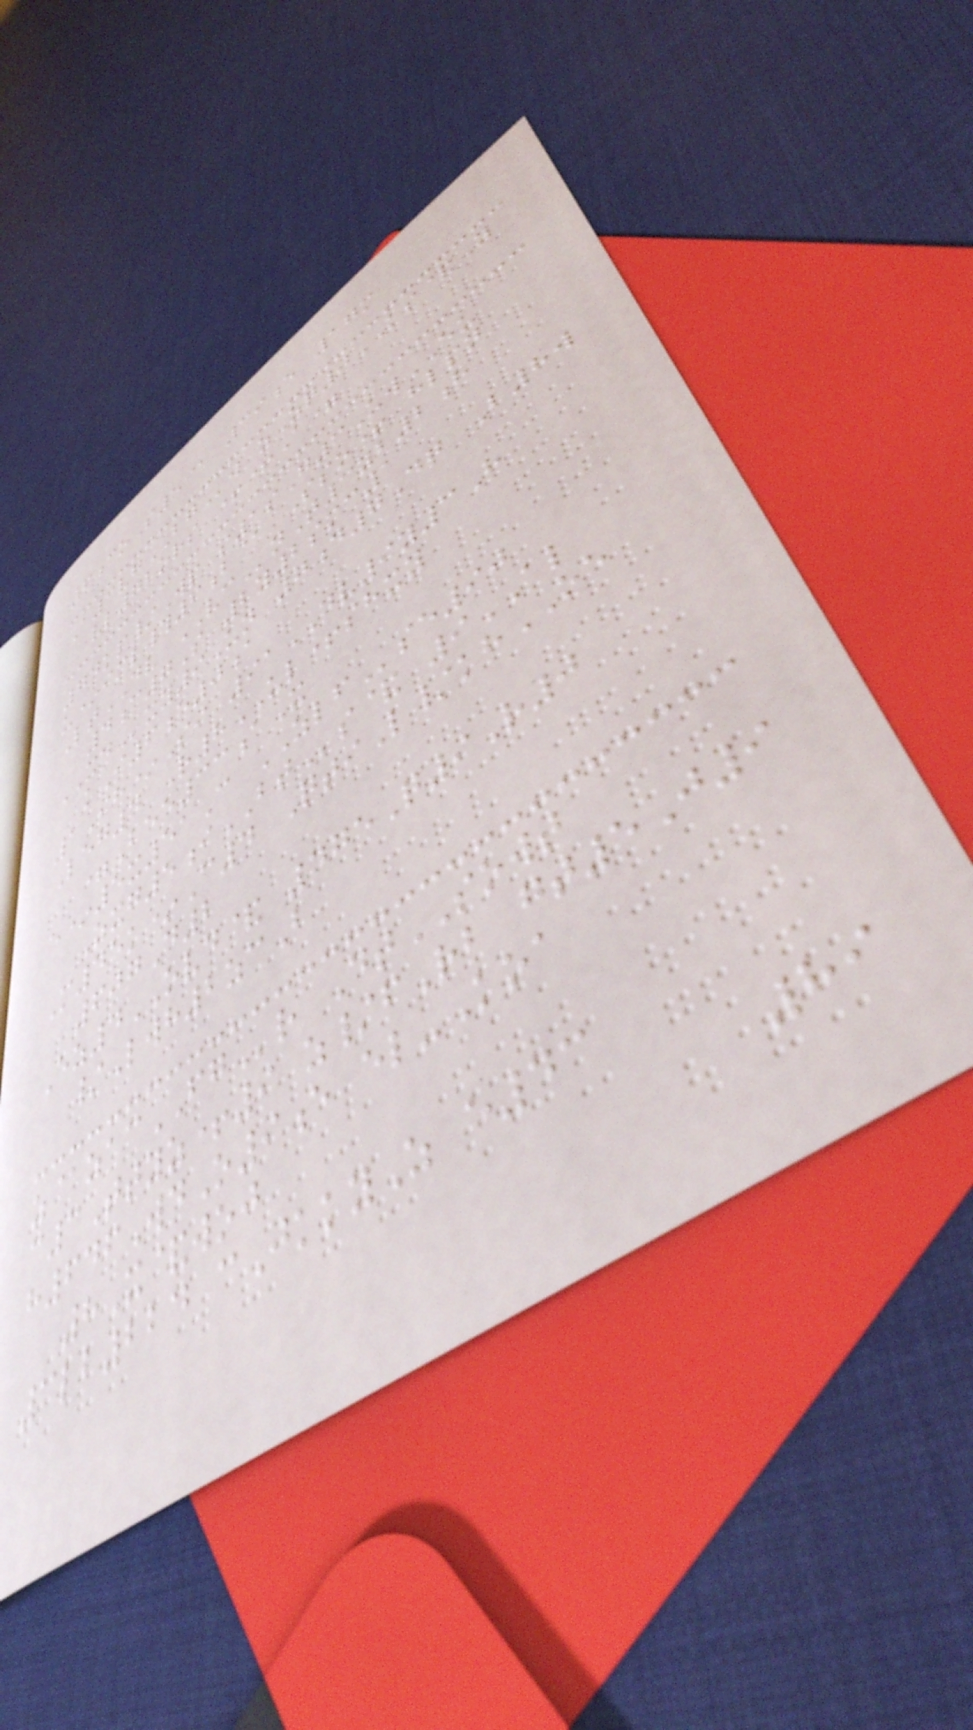6coS5@ 39e 17m
A3vgBGw zZq0KS&Y
vl72ors ++A=
74kp/Wp s1sG3UwEU
u*iml#6b@ Sso+ hlpn
LtDV VCnT3yb2h
4c7S 2y2smc1
XDxy9Un 7d7Dq B8w
kI6e0a
1Ih*Si 91DV9y3H
Leg4 R8UL+shxy
=Bee33aX
e*5x51C ZLFse90
Zxg5iBTs& 9AL
M45k*C4 QtiL/khOE
607D2
Ez4OVD& 475Q9R0
/Lwh2zcB
z@zacFGr DtSOWT
c3Ttyz+9 z/fRb gt5J9
h646WdO9e el-Koa
8X&woj
3lb224 cJkkyZ e43
89
